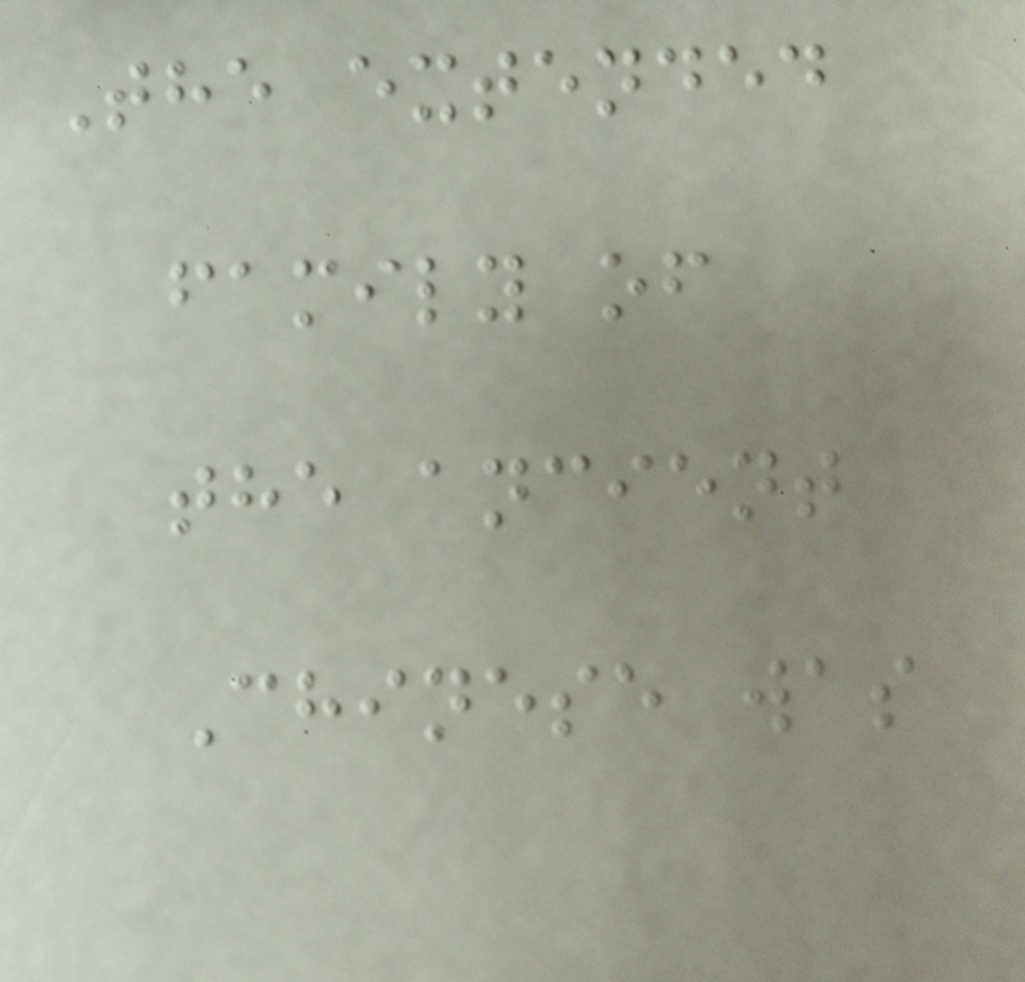The extended
family of
the ancient
Chinese was
